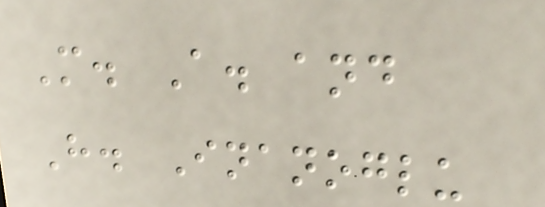M. A. and
H. Inanoglu
